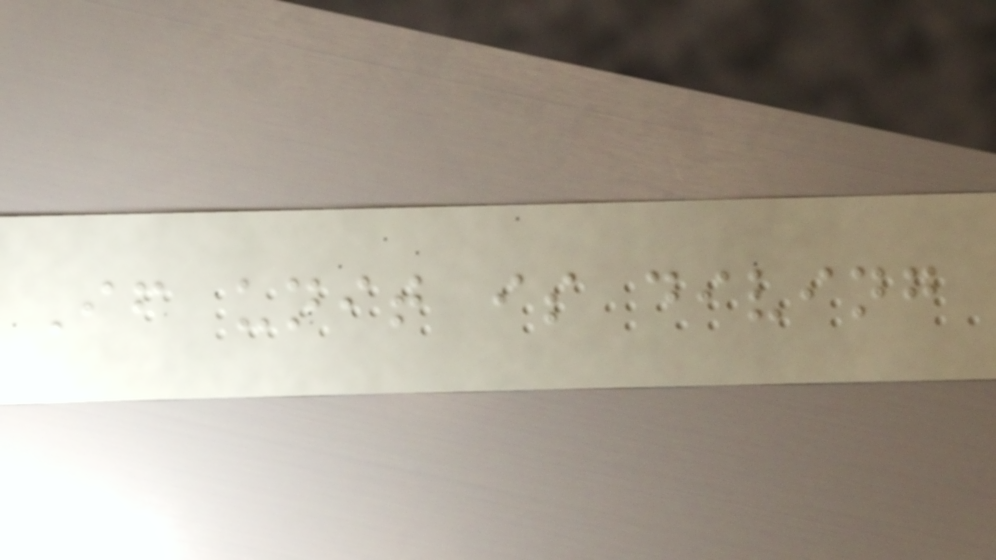If unit is diving
